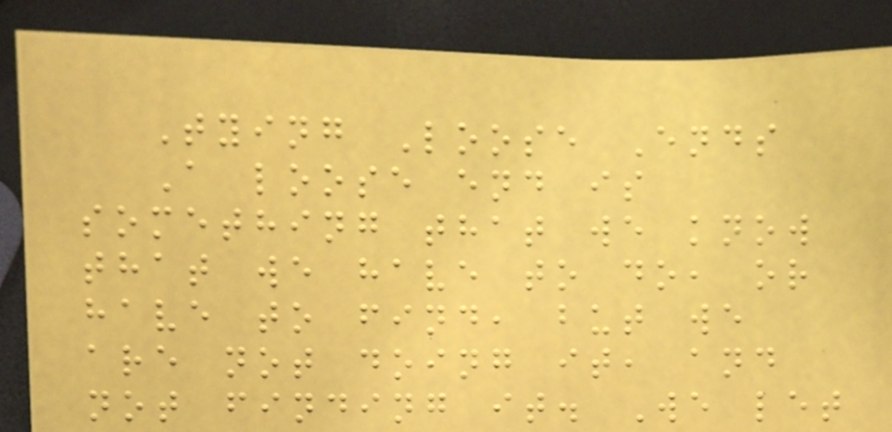Tying Loose Ends
A loose end is
something that we know
that we have to do, or
have to find, but we
are not doing it, and
not finding it. We let
